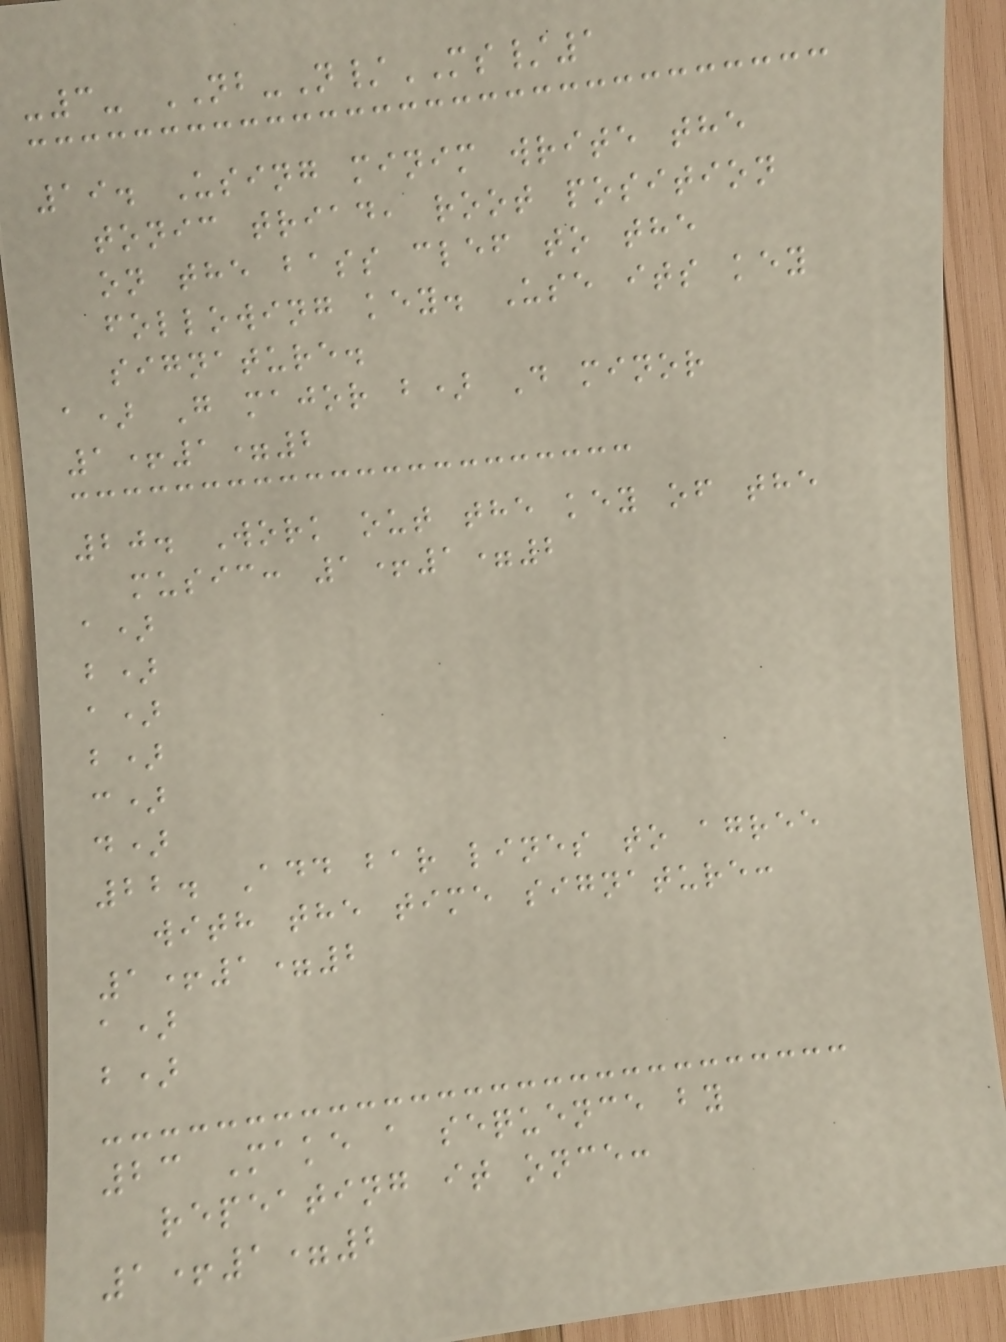-3- NB-N/MS/1
19. Using minim write the
tonic triad, root position
on the bass clef to the
following key. Use its key
signature.
a) G major b) D minor
1+1=2
20. Work out the key of the
music: 1+1=2
a)
b)
a)
b)
c)
d)
22. Add bar lines to agree
with the time signature:
1+1=2
a)
b)
23 Make a sequence by
repeating it once:
1+1=2
